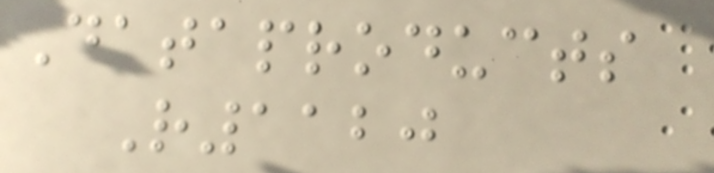Dataproducts
R1120
